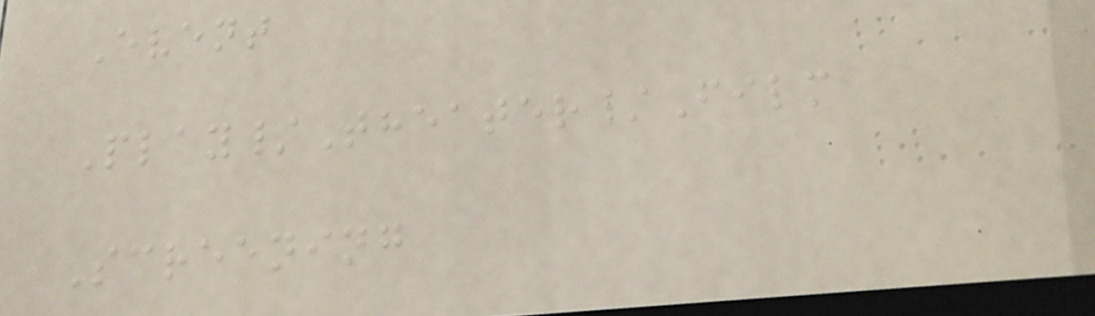Event
Play/Theater/Film
Screening
